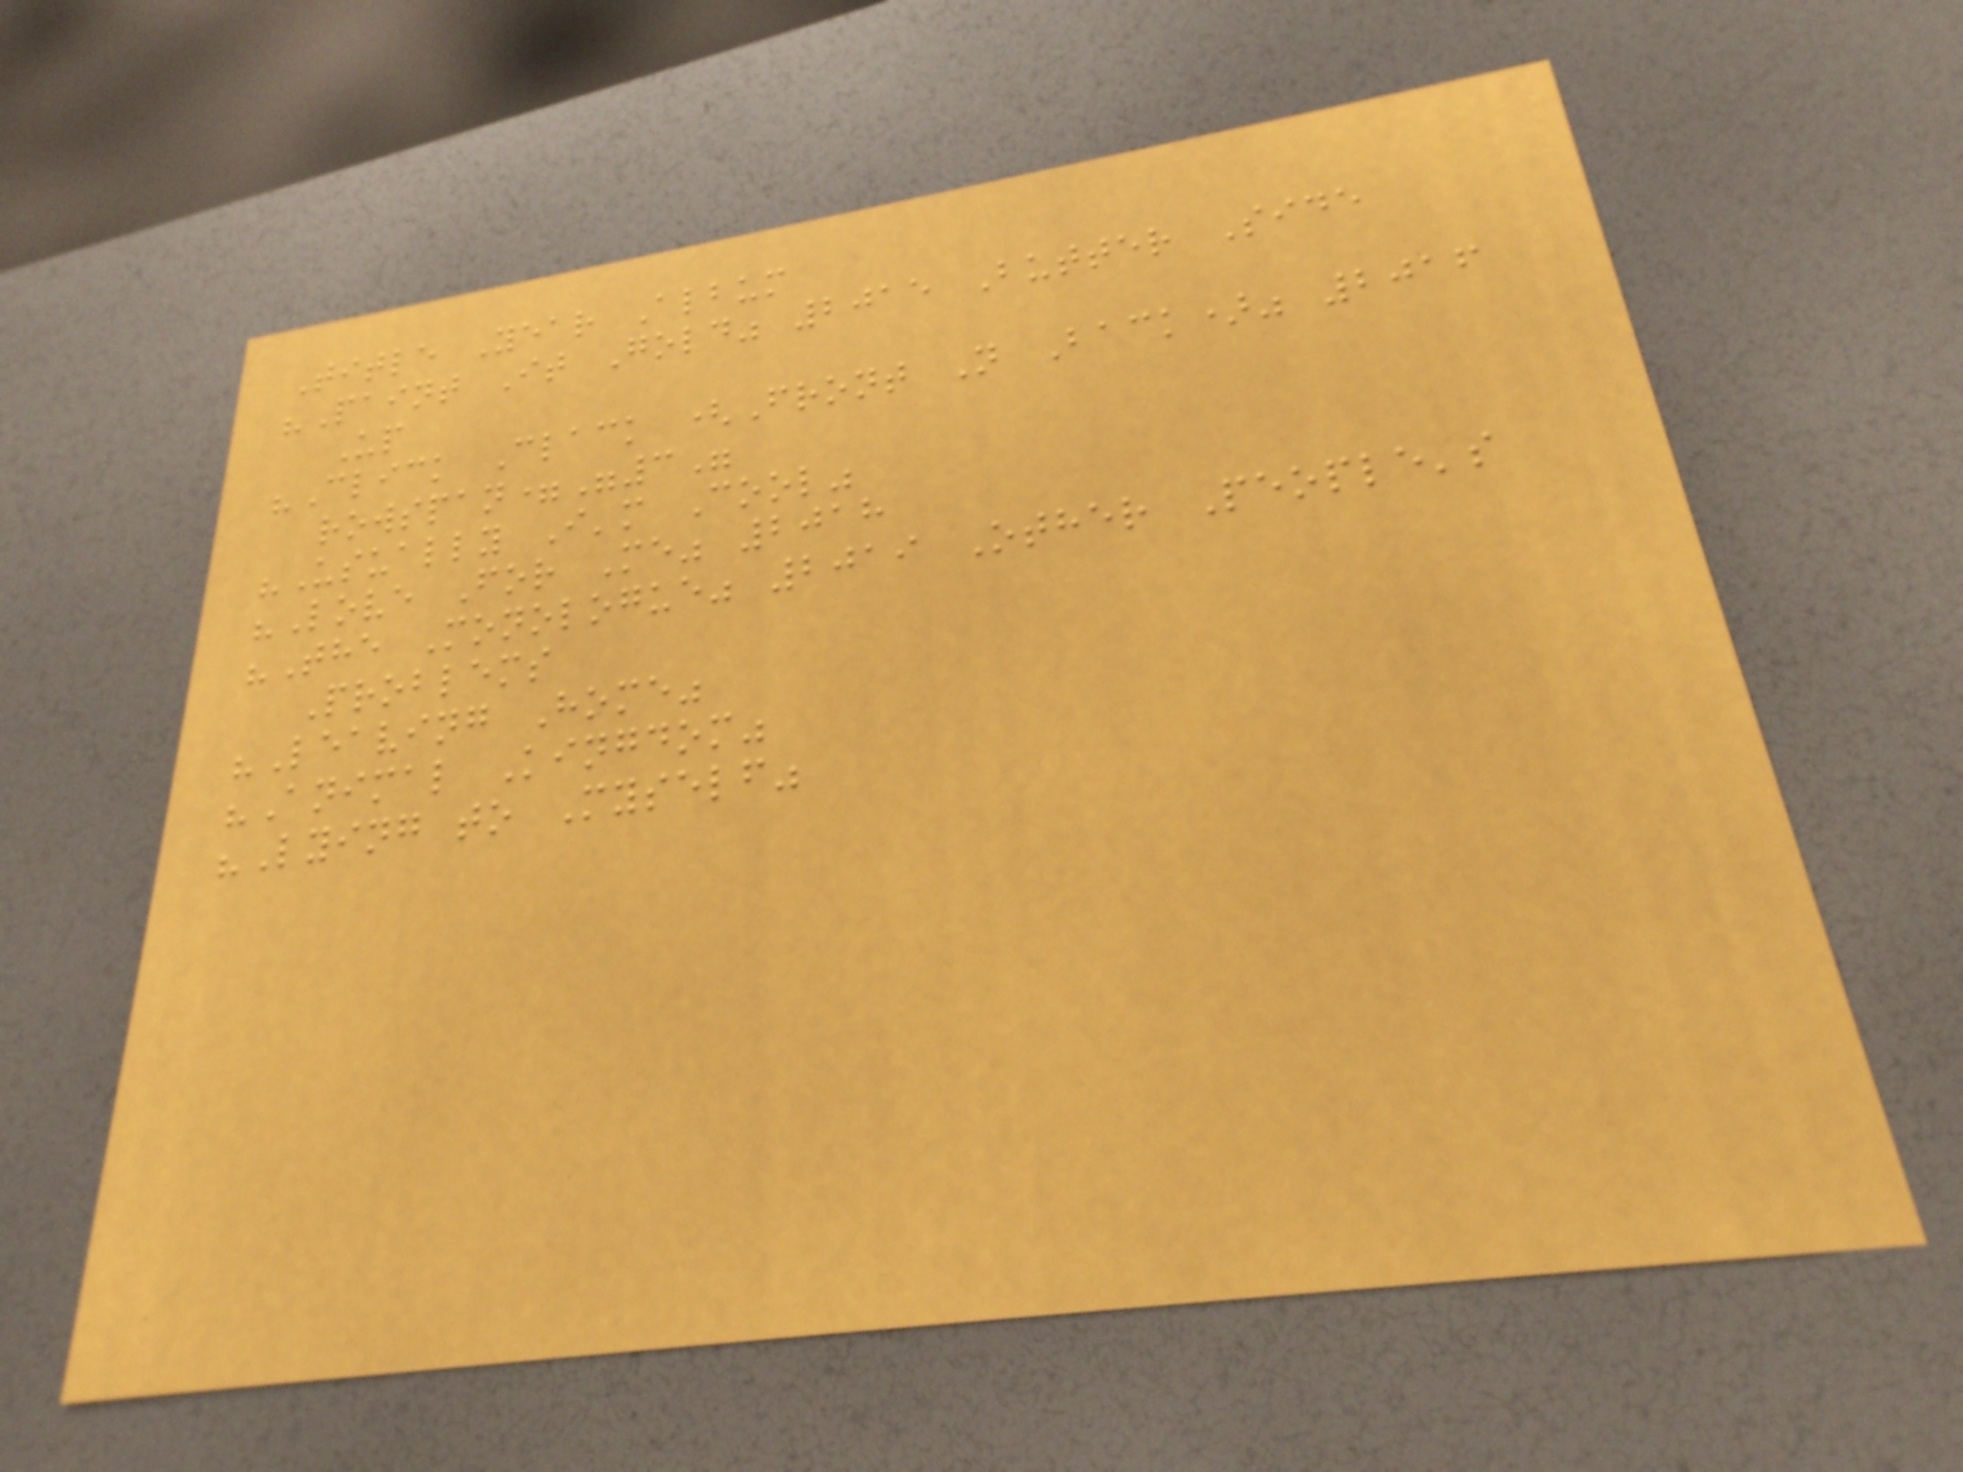Title Year Album
"Paint It Gold" 2015 Butter Side
Up
"Click Clack (Front N Back)" 2016
rowspan="3"
"Usually I'm Cool"
"Love For Me" 2018
"The Monologue" 2019 Other People's
Problems
"Leaving Home"
"Animal Kingdom"
"Lying to Myself"
